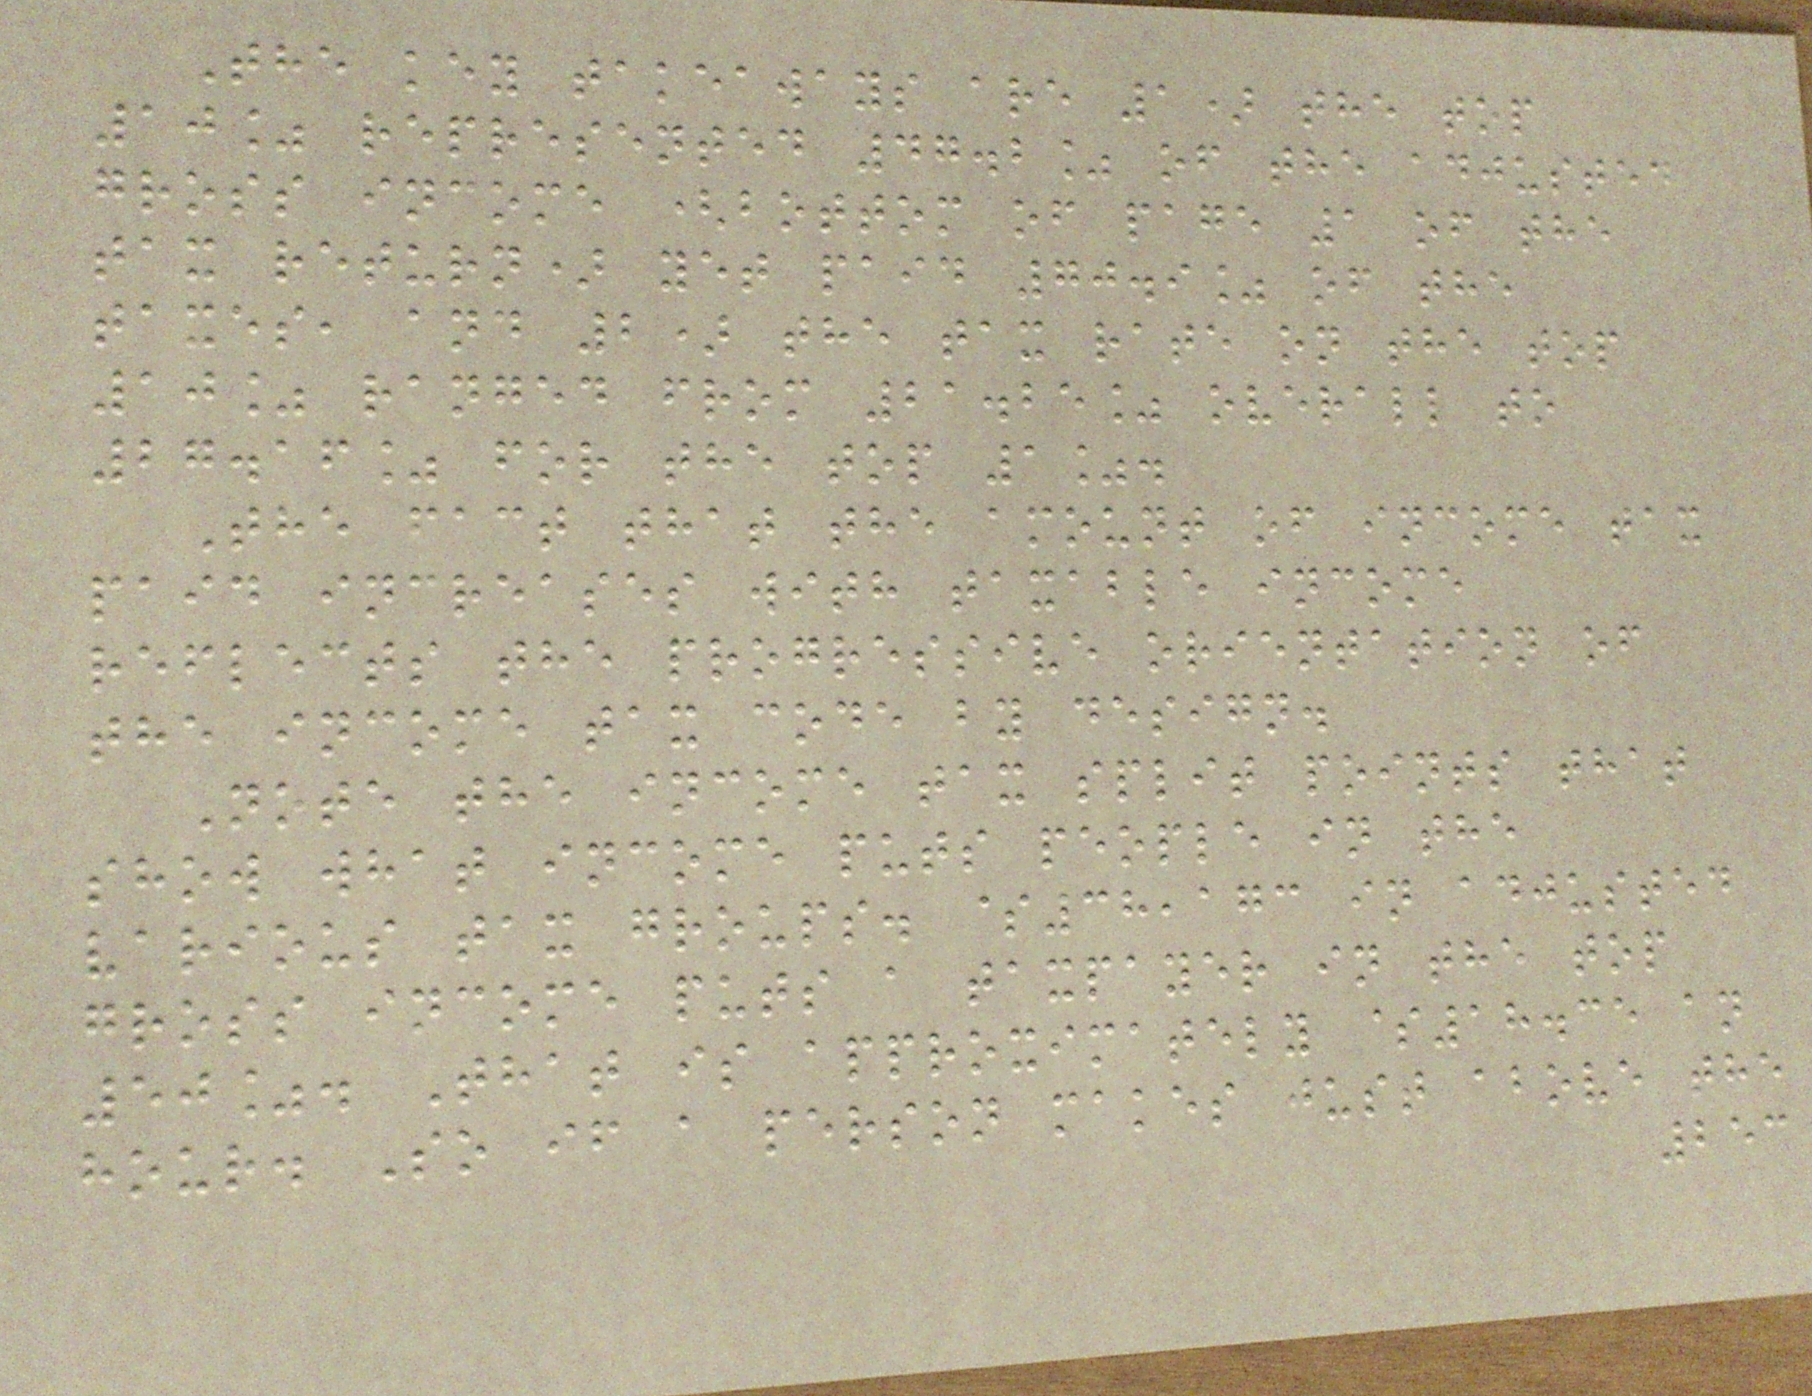The key takeaways are 1) the top
10% represented 47.2% of the adjusted
gross income (bottom of page 1 of the
tax return) yet paid 70.9% of the
taxes, and 2) the tax rate on the top
10% ranged from 21.25% overall to
27.16% for the top 1%.
The fact that the amount of income tax
paid increases with taxable income
reflects the progressive orientation of
the income tax code by design.
Note the income tax split points that
show what income puts people in the
various tax groups. $38,173 in adjusted
gross income puts a taxpayer in the top
50%. That is approximately $18.35 an
hour. So if a person makes just above the
253
